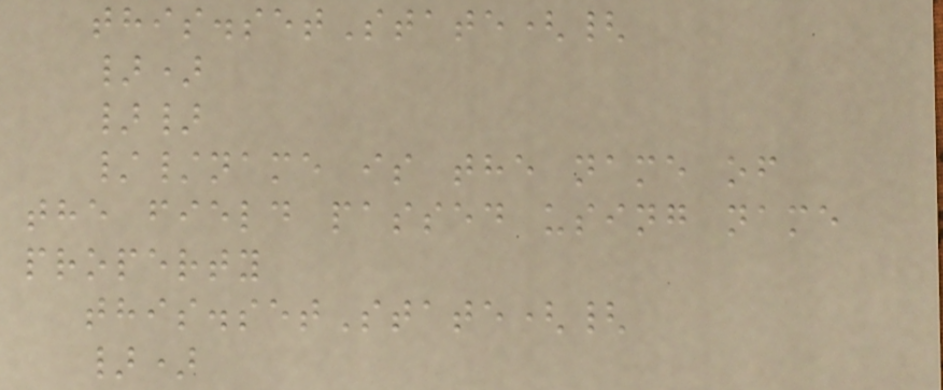this.setState({
})
}}
//name is the name of
the field passed using name
property
this.setState({
})
